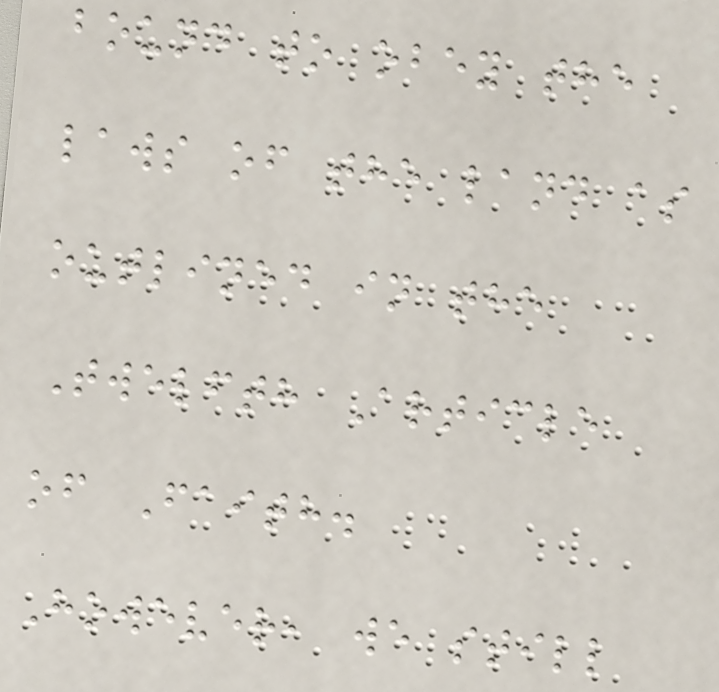bound to obey the
laws of the land as
outlined in the
Twelfth Article
of Faith.
However, we still
